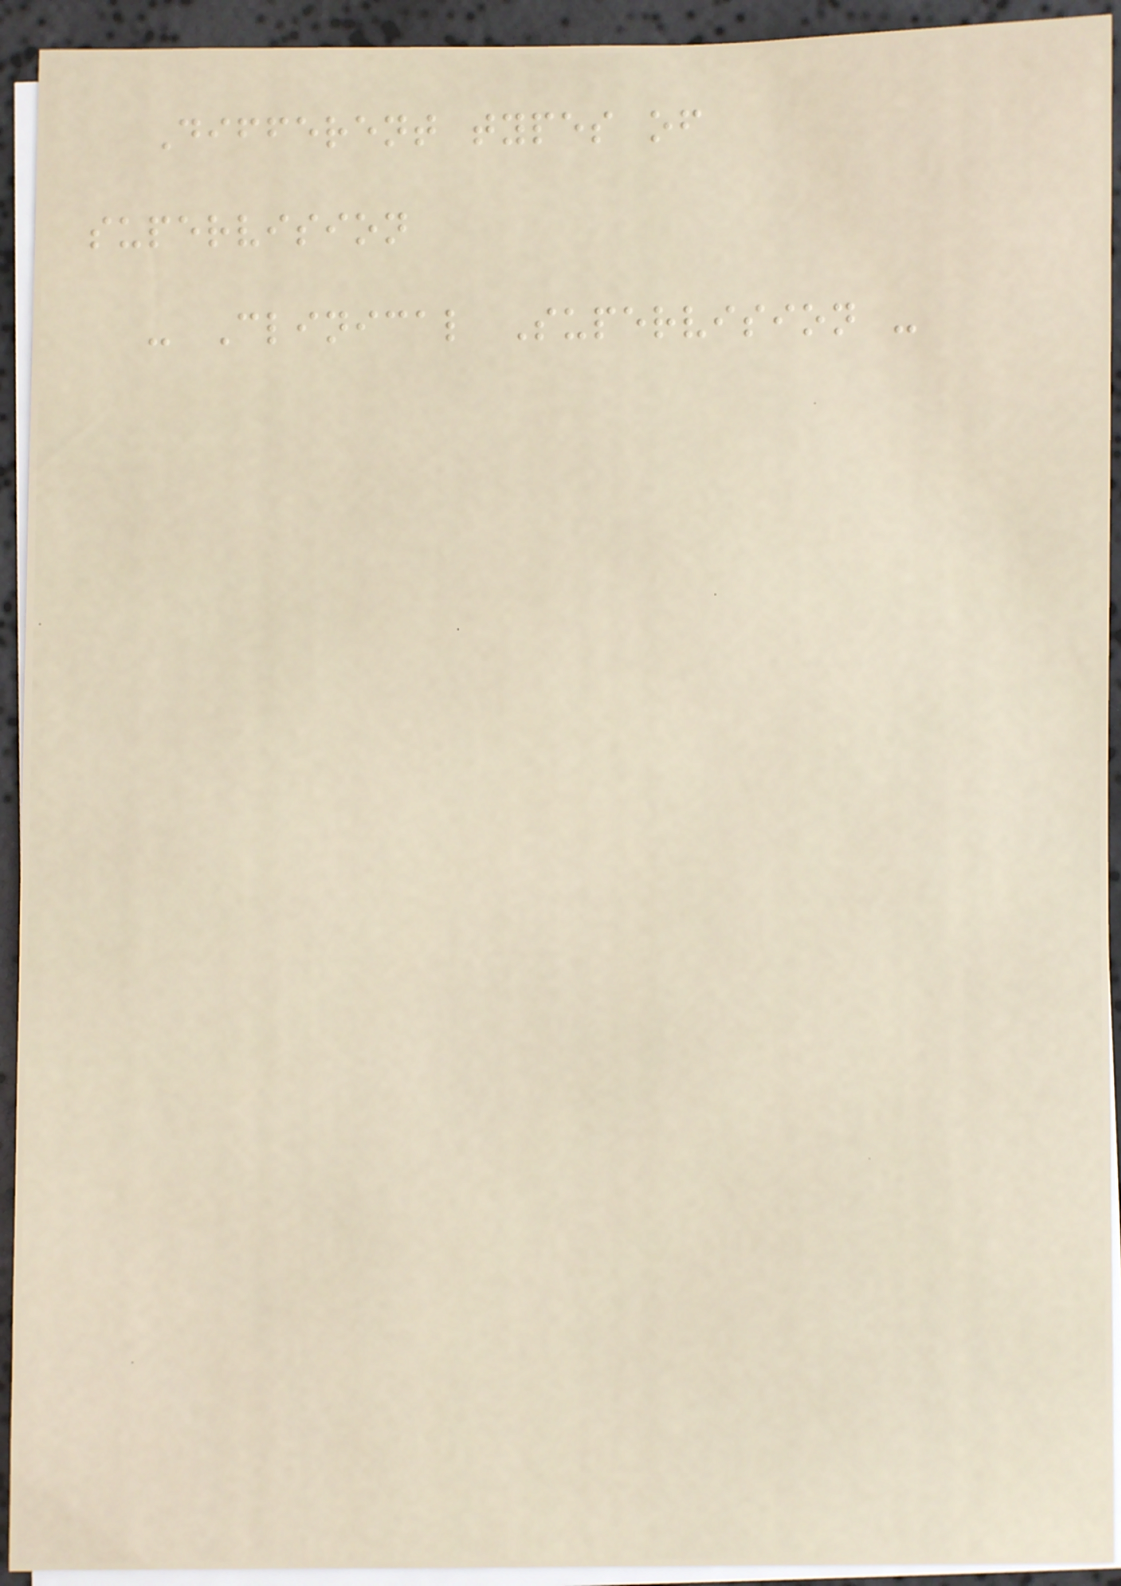Different types of
supervision
- Clinical Supervision -
